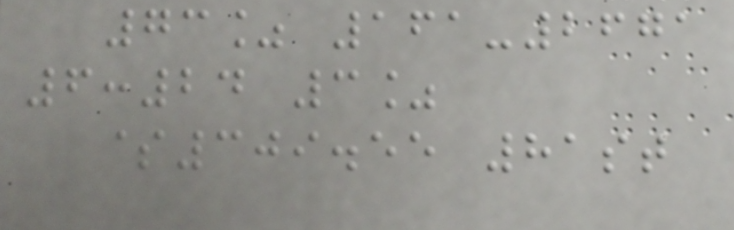73% 161-2671
6:24 3%
$309.55 81st
